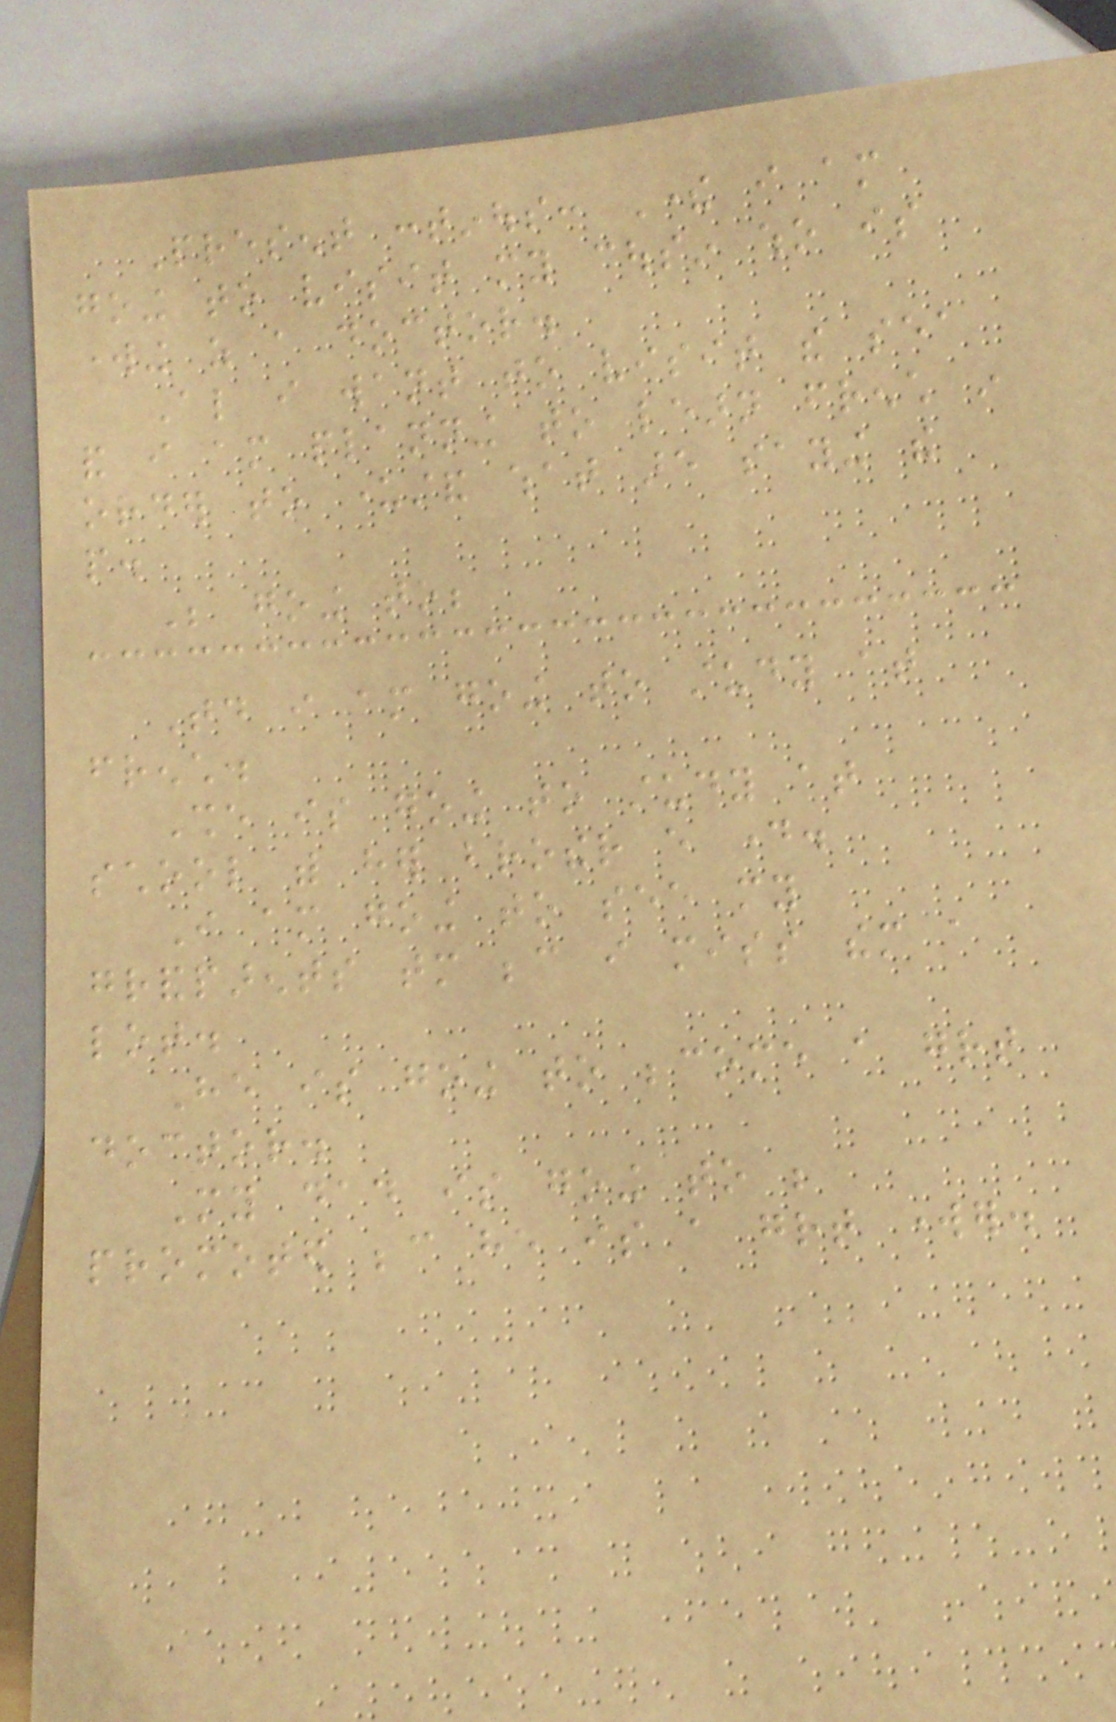Present continous: There i am
going to visit my cousin who is
working as a doctor.
Also i want to visit the sea
and i am planning to learn french in
order to understand what are saying the
people.
Be going to;
Today i am going to study at
french.
She is going to study at
school with her brother every day.
I am going to see my
grandparents tomorrow because i miss them a
lot.
He is going to become a great
doctor.
My dad is going to be
promoted because he is a great worker.
